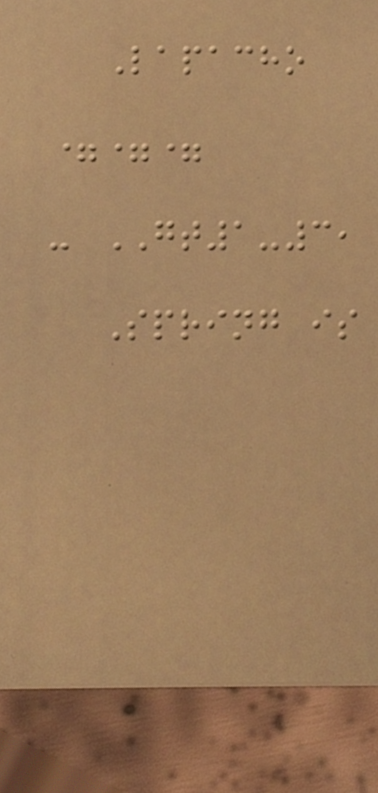Lapacho
===
- GT1-3,
Spring is
